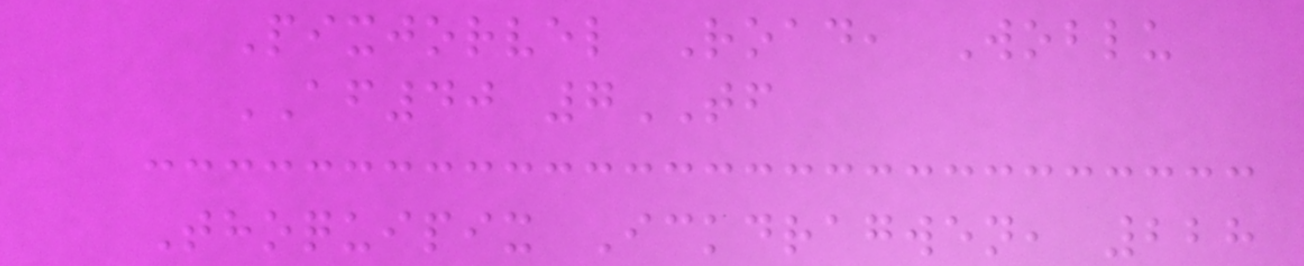Pixjorvel Road, Woblu
AF40 7TF
Thoquipix Ickdragwen, 228
